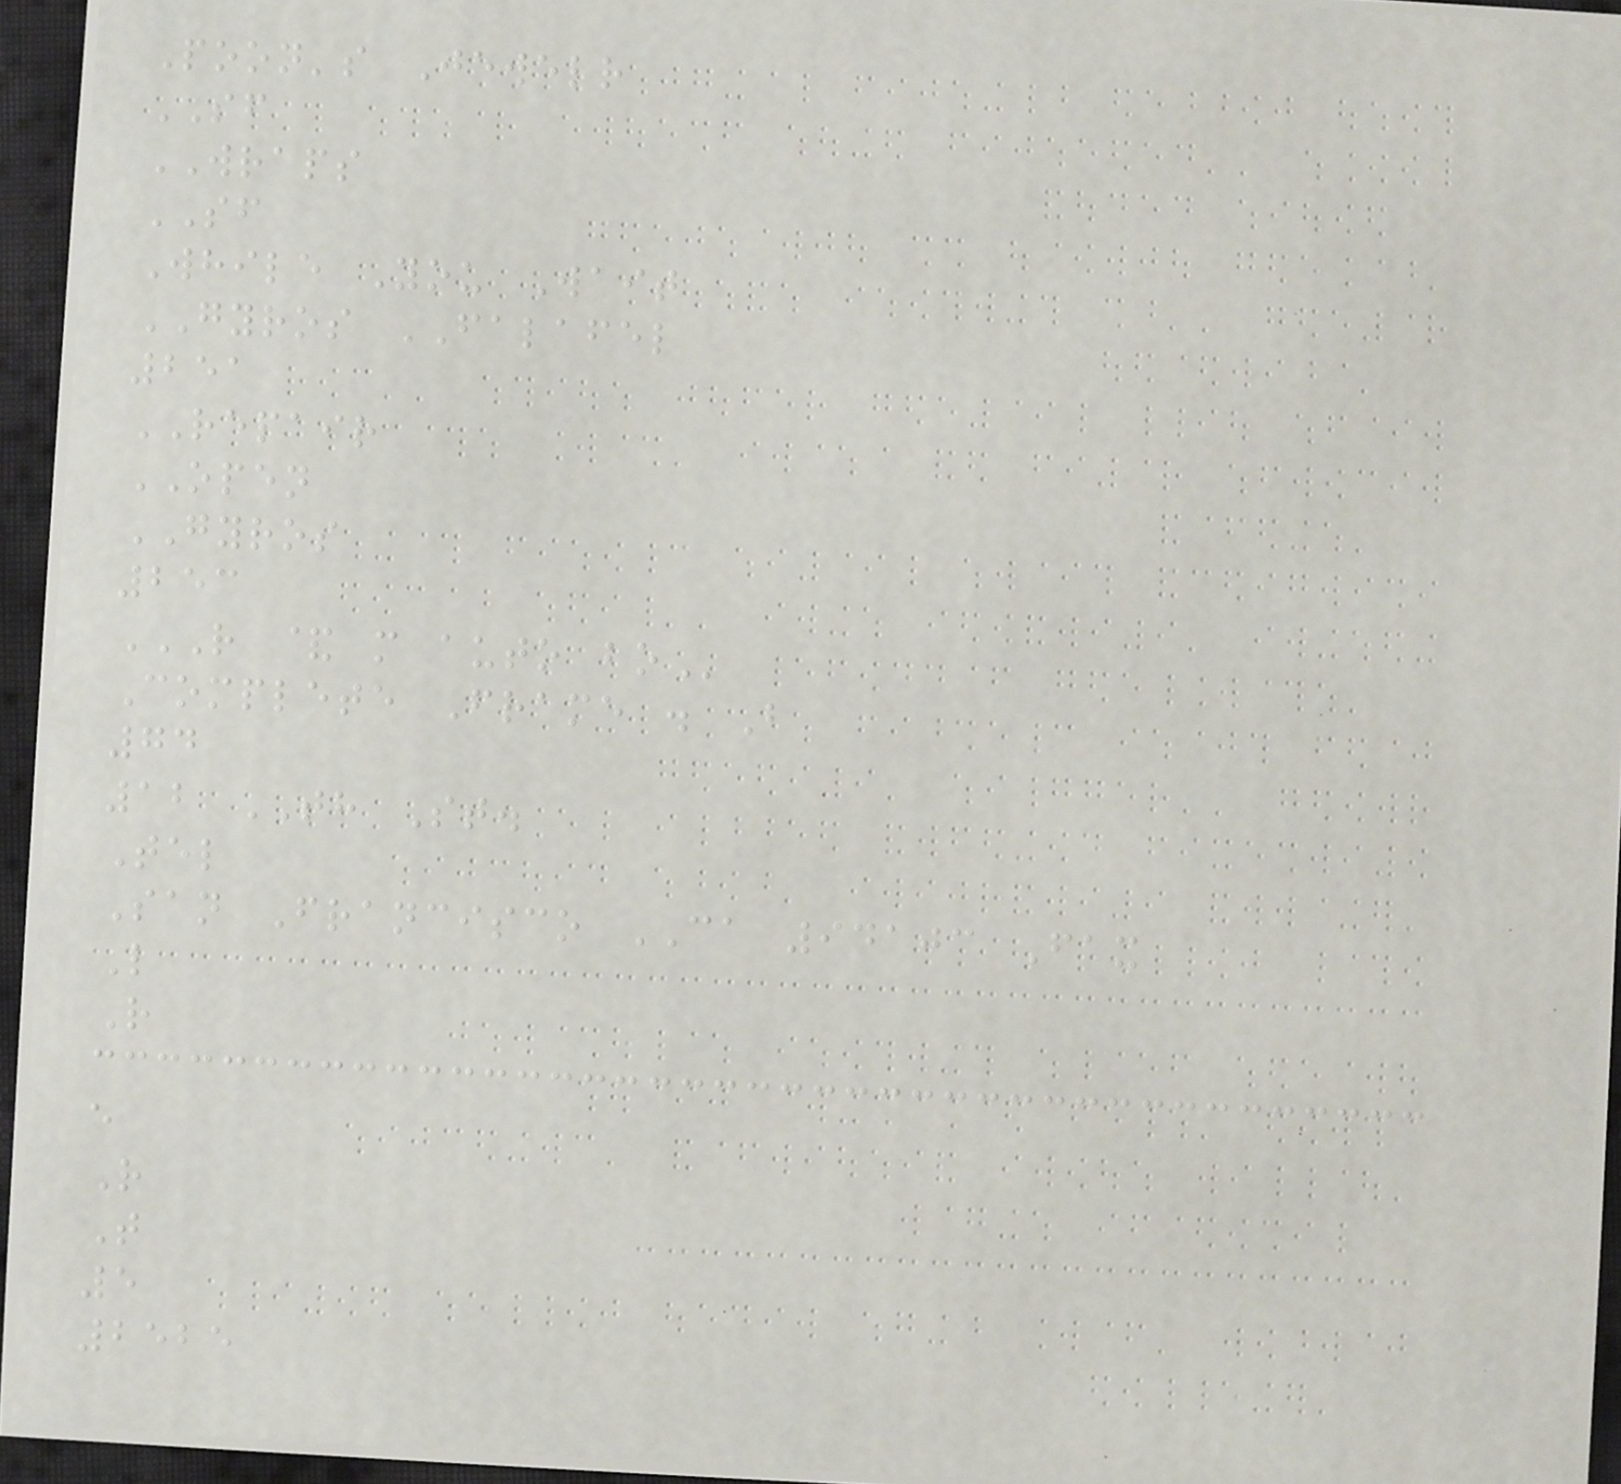Poon's Jewelr
SF
WRAPS
SF
While You Wait
GYROS FALAFEL
251
REPAIR
OPEN
GYROS
253
R & M AUTO BO
Complete Frame . B
74
12 TH St.
Tel
San Francisco CA 94103 Fax
L
R
e
R
T
5
2525
